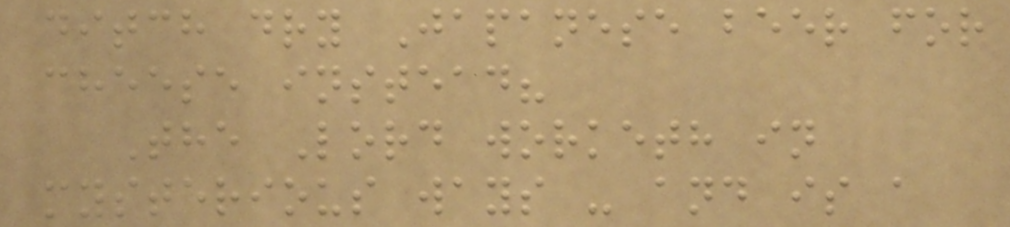ditch dry Japanese beer for
cheese instead?
The Lord worketh in
mysterious ways - and is a
